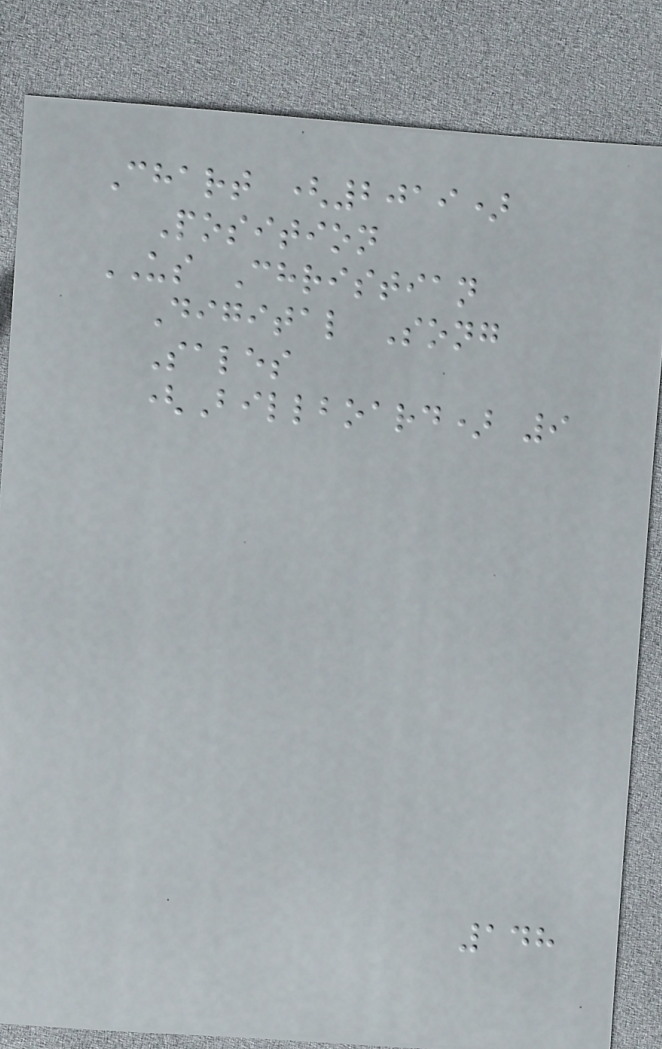Chart (2019)
Position
US Christian
Digital Song
Sales
(Billboard) 9
148
